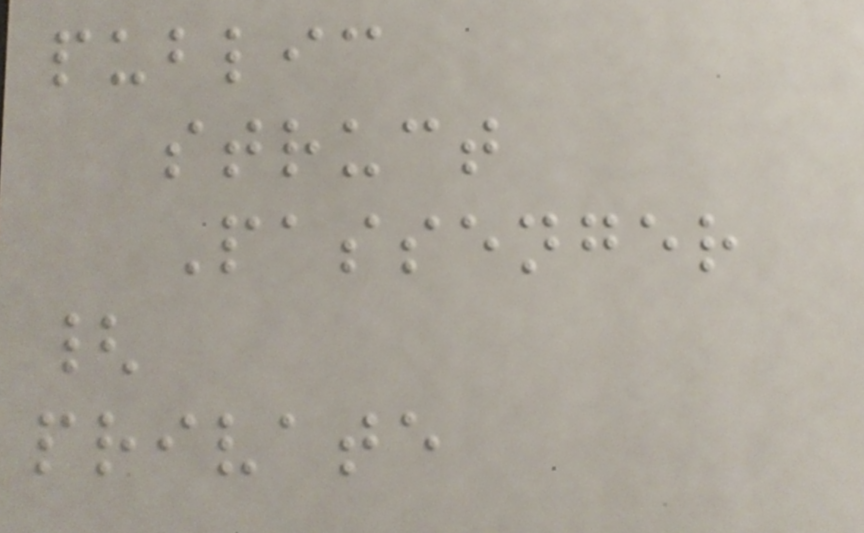public
struct
Passenger
{
private
